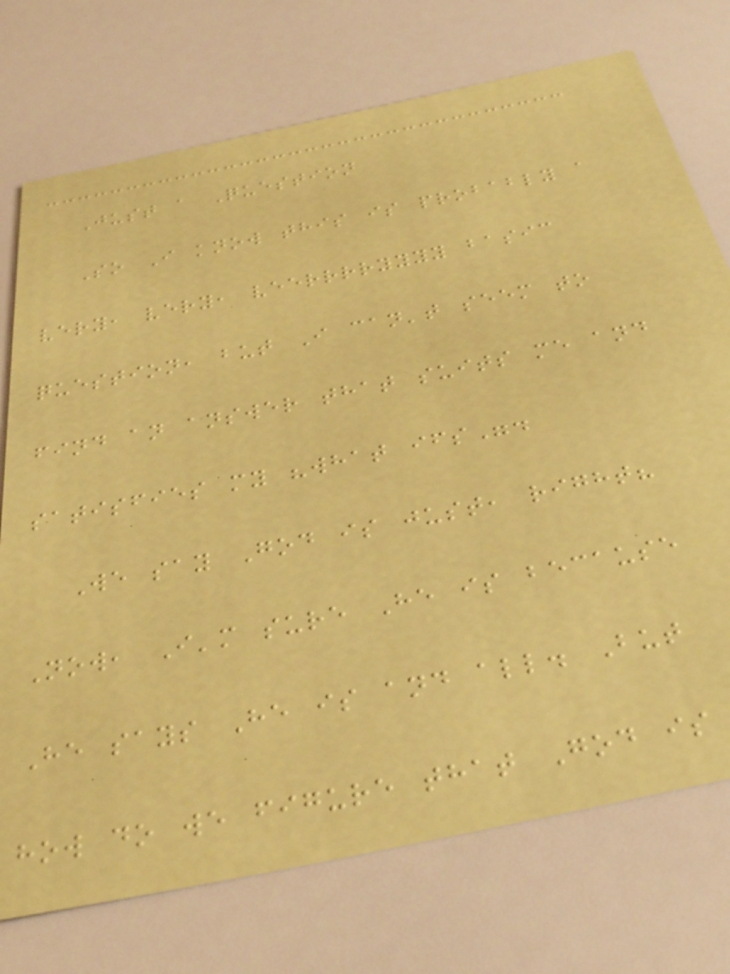Just a Question
So I know this is probably a
very, very, veerrrryyyy basic
question, but I can't seem to
find an answer that suits me and
satisfies my "what ifs".
We say God is just, right?
Now, I'm sure He is because
He says He is and all. But
how do we figure that God is
